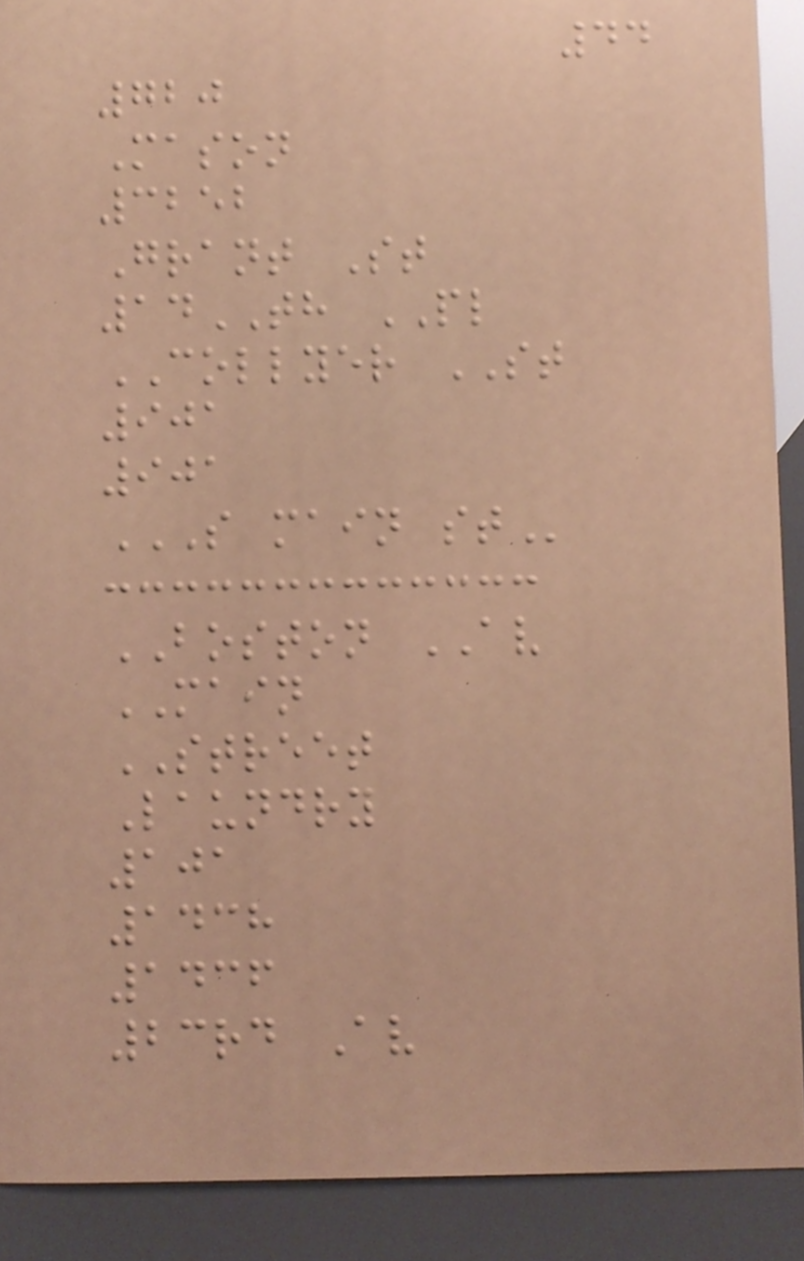44
720
Mason
3252
Grant St
14TH PL
COLLYER ST
901
901
S MAIN ST
BOSTON AV
MAIN
STREET
Laundry
101
1438
1436
23rd Av
